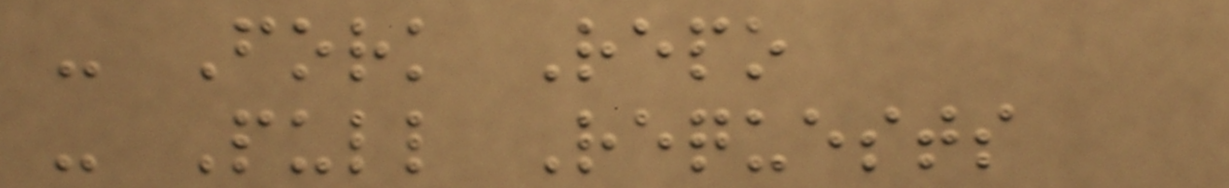- Fork Repo
- Pull Requests
